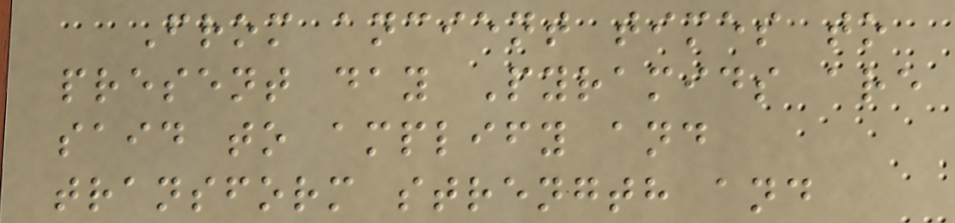From ancient times to
present day Pyramids are
said to amplify and
transform strength and
